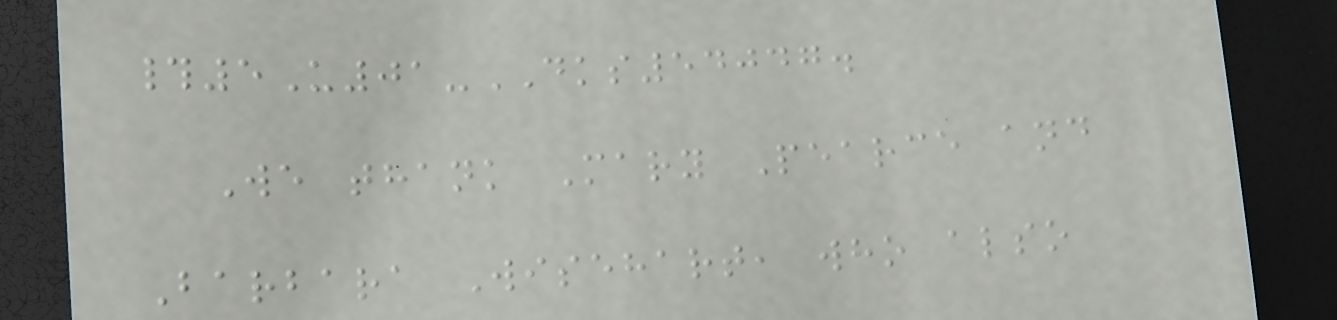#5U01-DKS54047.
We thank Mary Pearce and
Barbara Wisehart, who also
